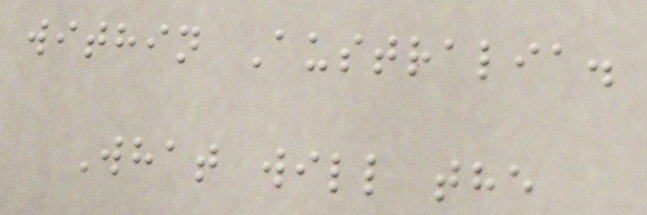within Australia.
What will the
